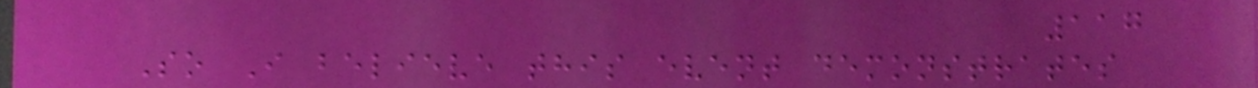117
So I believe this event demonstrates
